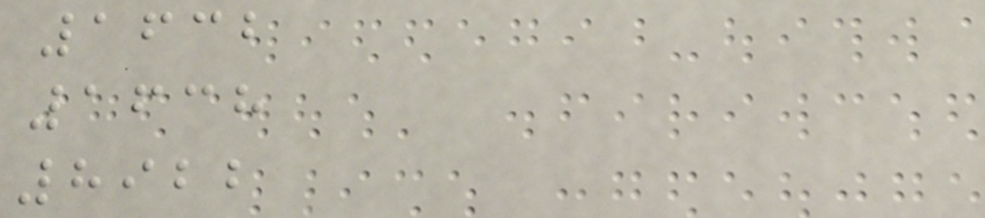1632
1638
8922
